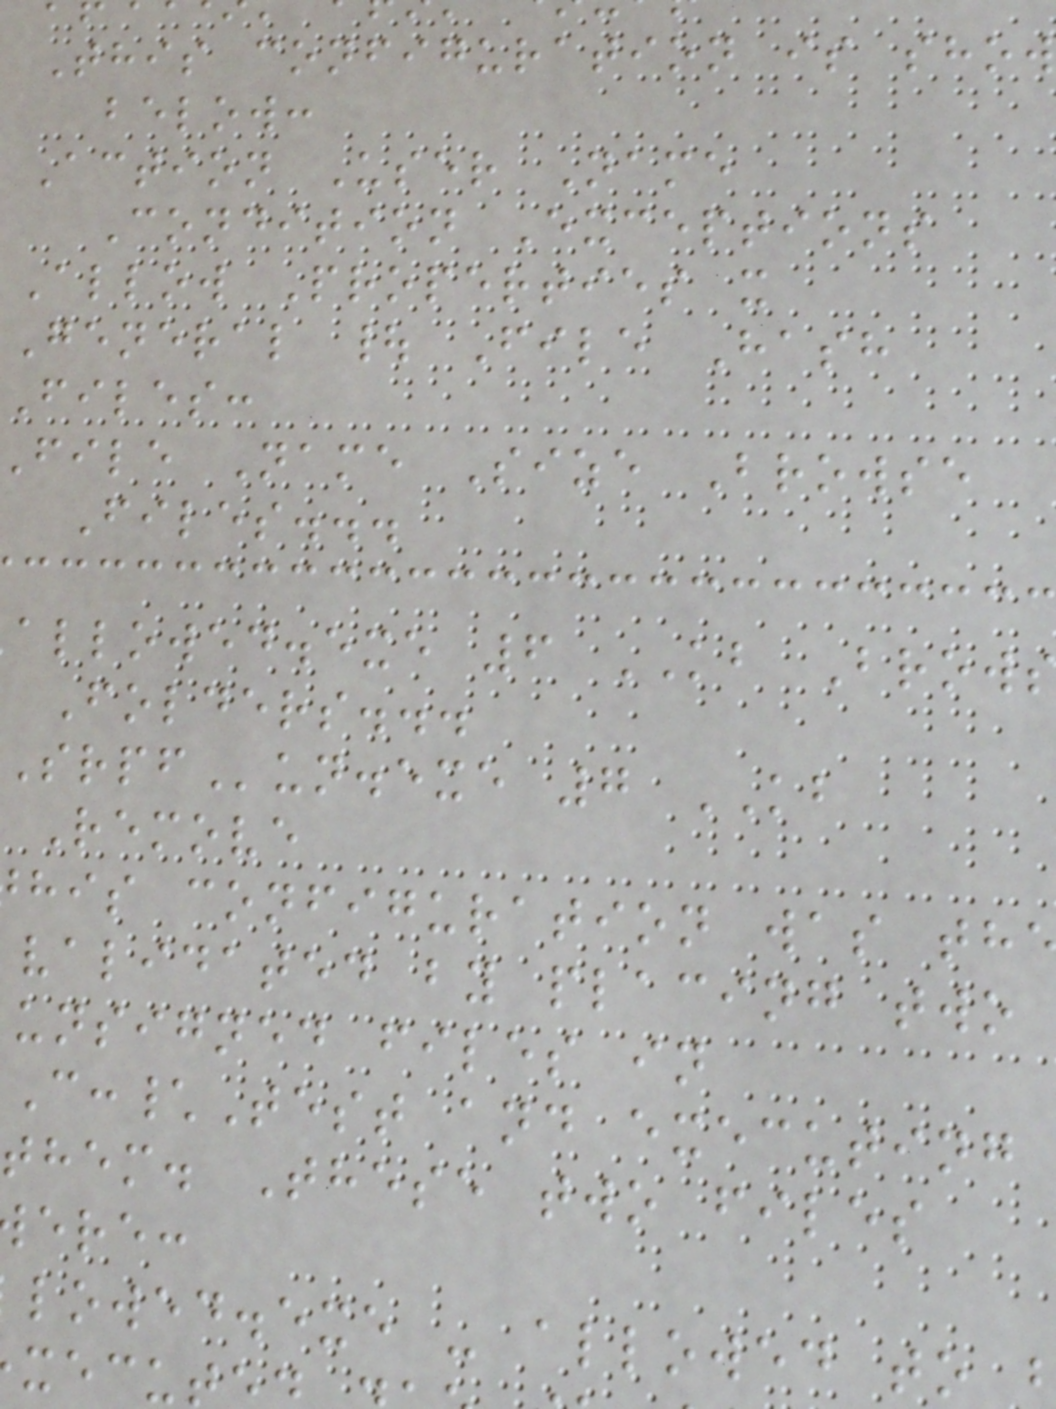This configuration is show
below:
Action User Name
Condition Exceptions
Allow Properties x
General | File Hash
Files:
file Name Size Browse
Files...
allowed.exe 6 KB Brow
Folders...
un.exe 7 KB
Remove
his configuration was th
validated by placing two
unsigned files in
C:\Test and executing
them. These two files
ere:
lowed.exe - allowed to
